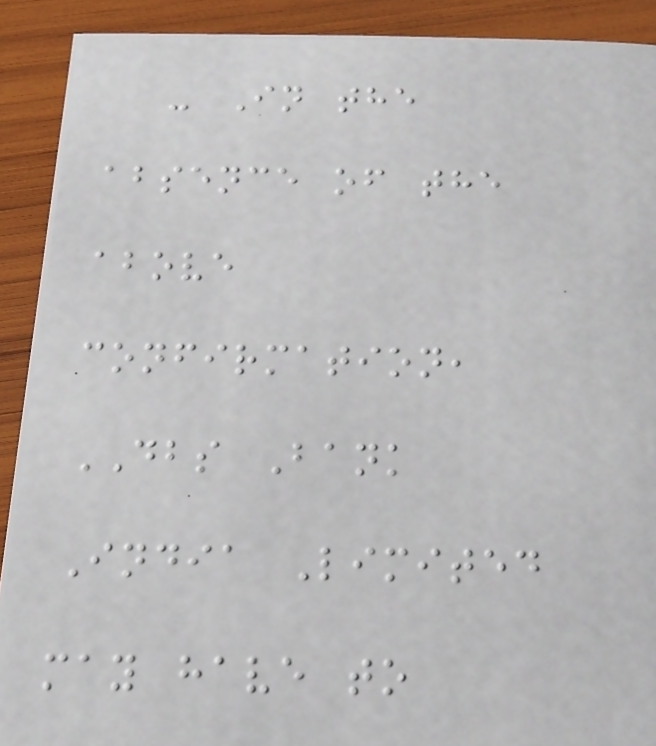- In the
absence of the
above
confirmation,
DBS Bank
India Limited
may have to
